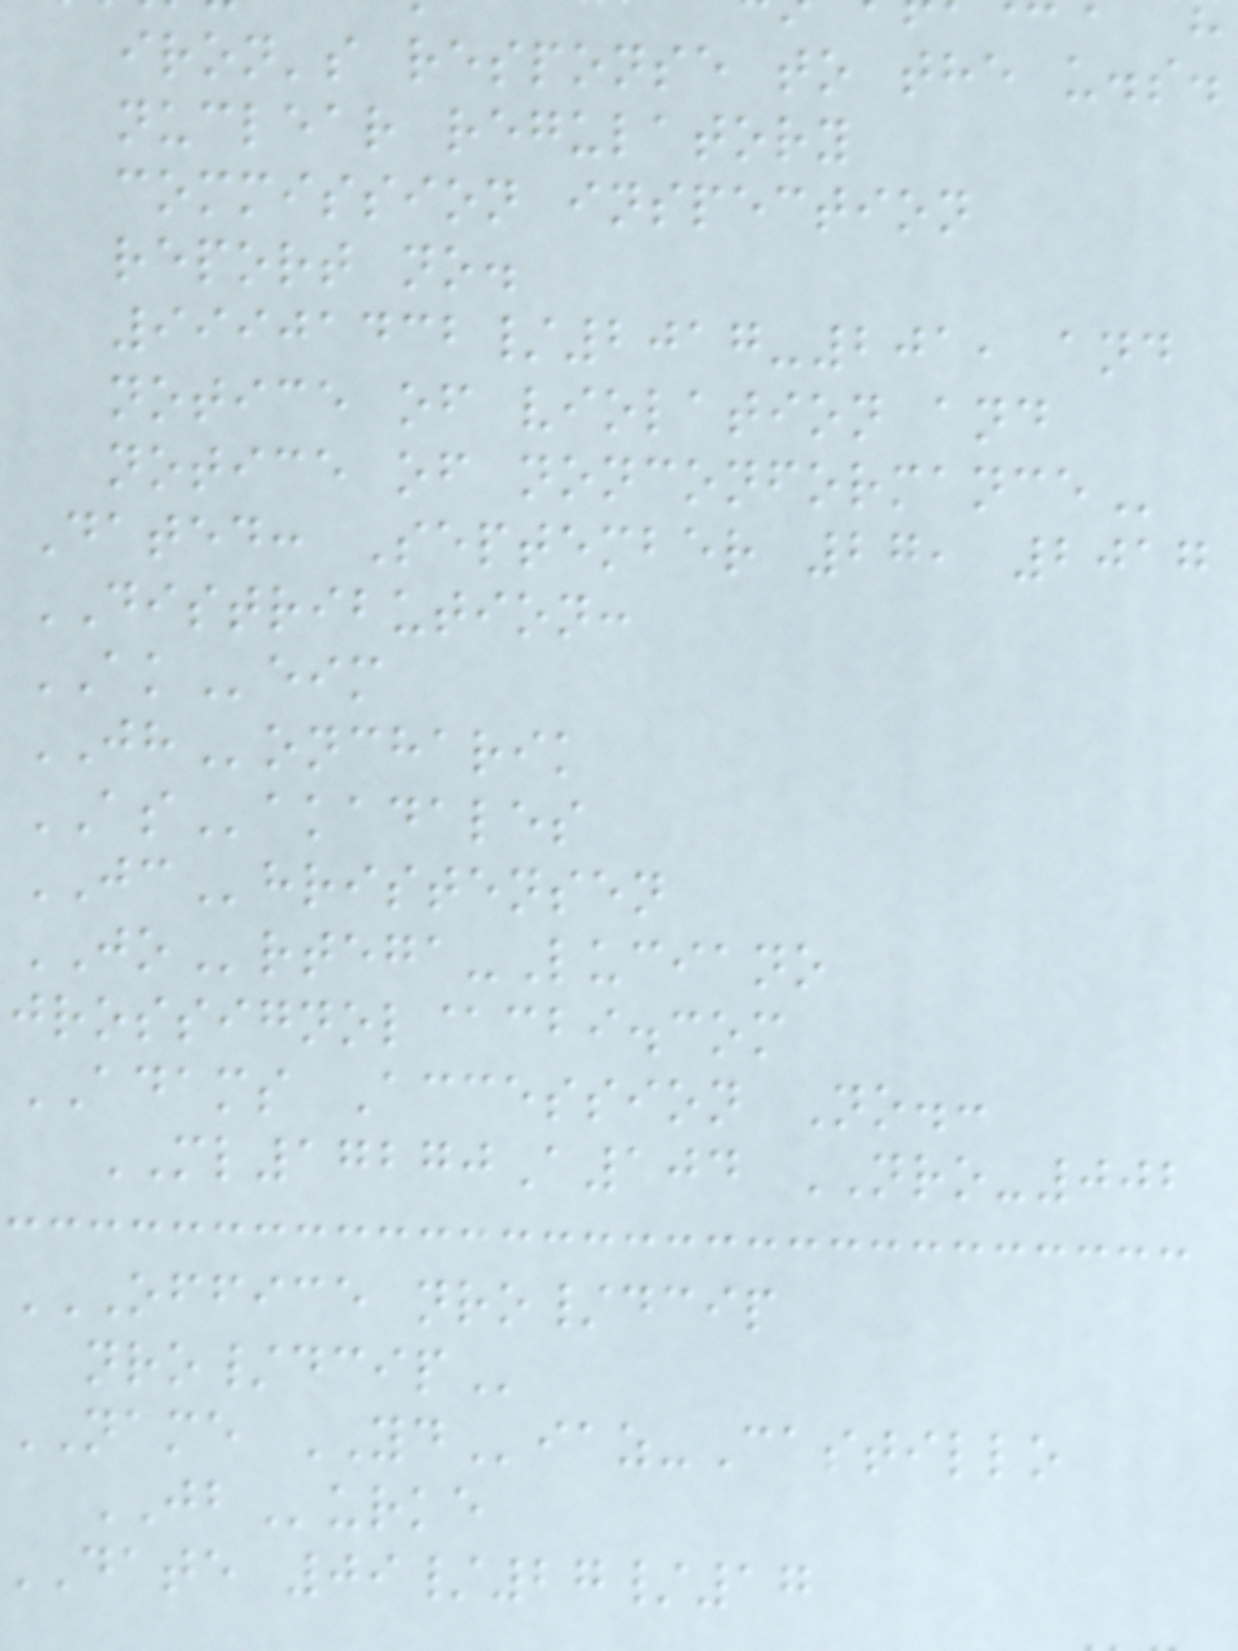iron's response to the u.s.
nuclear regulatory
commission inspection
report no.
99901432/2017-201, and
notice of violation and
notice of
Dated: September 27, 2017
DISTRIBUTION:
AKeim
JHoncharik
ASakadales
JChristensen
JOrtega-Luciano
jrossignol@cbi.com
ADAMS Accession No.:
ML17270A104 NRO-002
OFFICE NRO/DCIP
NAME YDiaz-Castillo
JBurke
date 09/27/17
